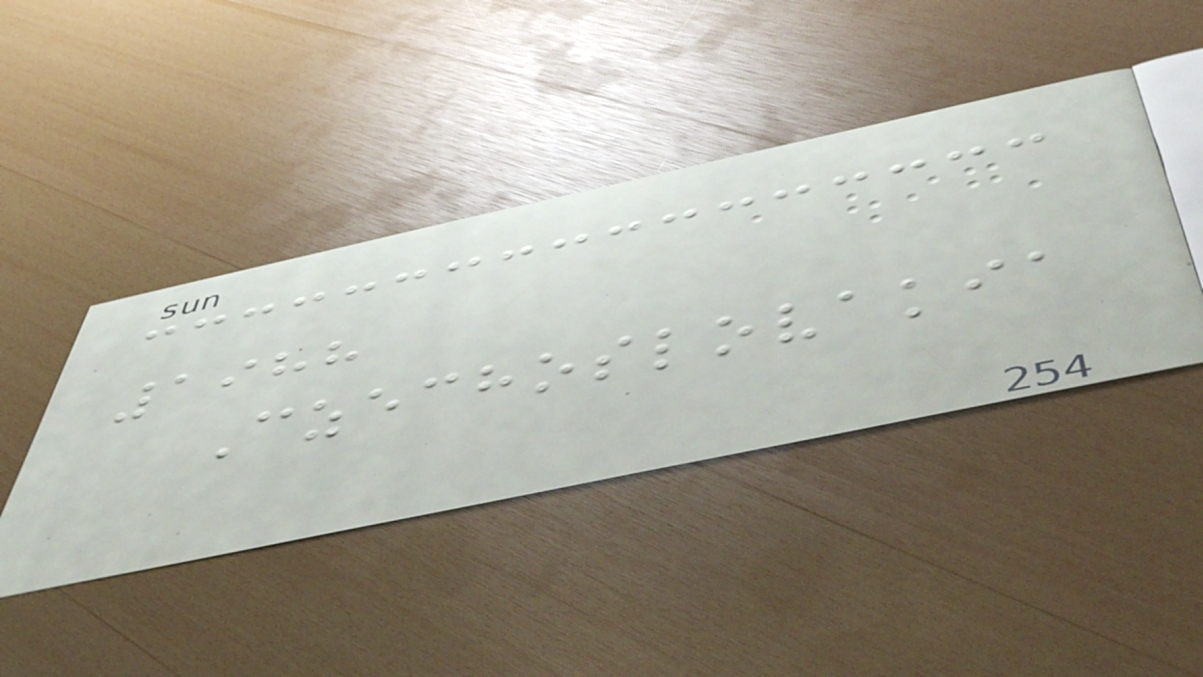1988
Czechoslovakia
